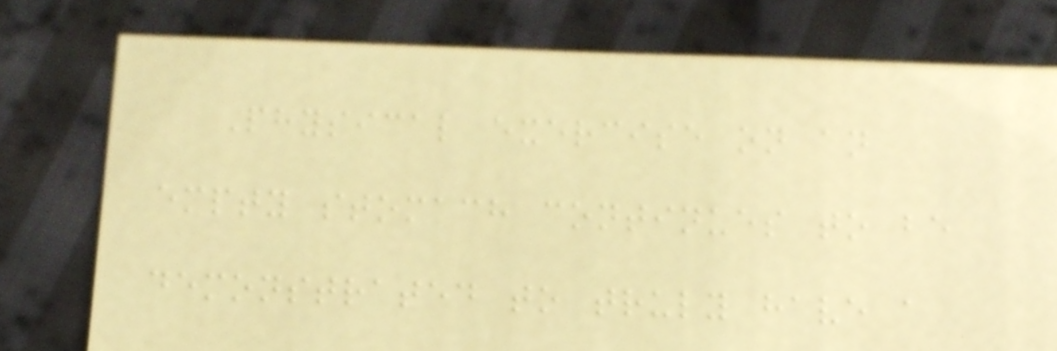Physical exercise on an
empty stomach continues to be
demonstrated to truly have a
